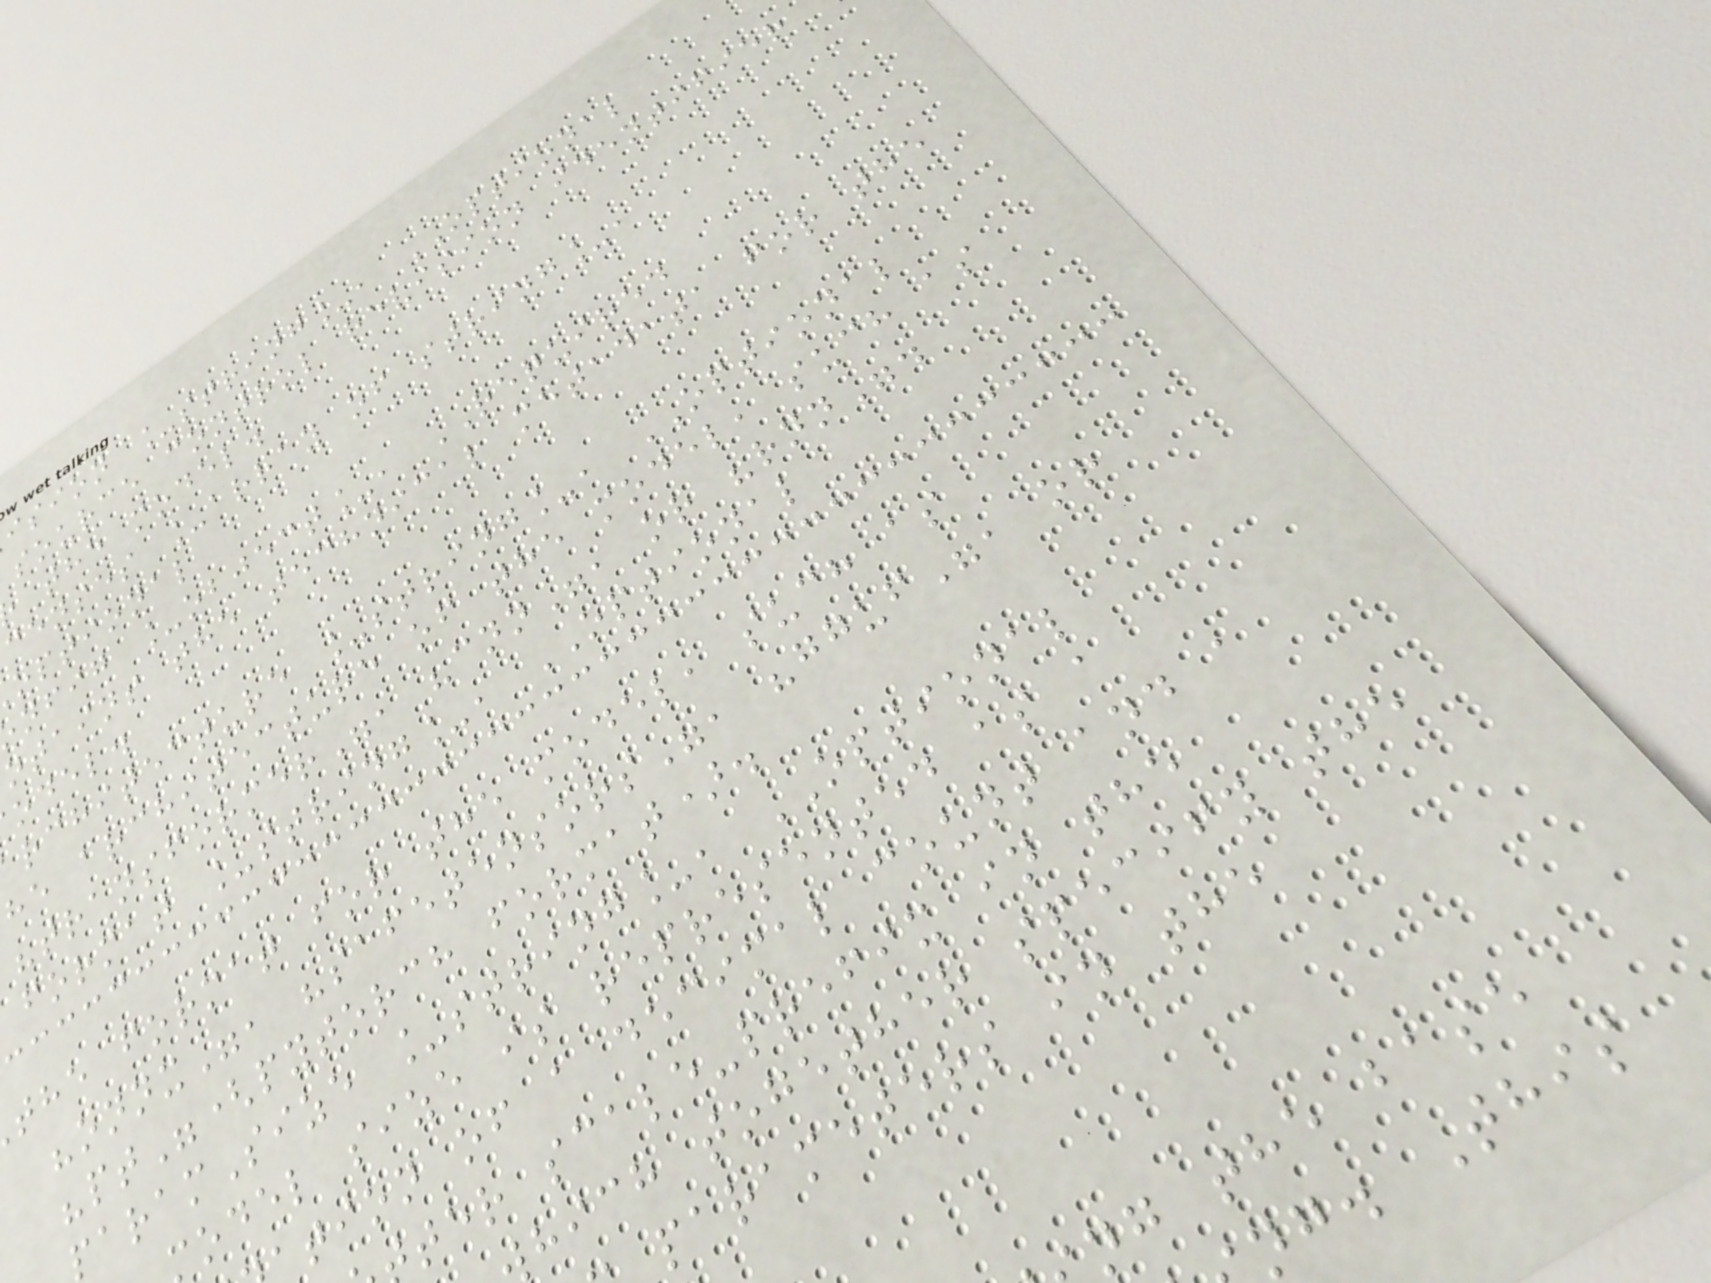ision _string_, OPTIONAL
source control revision identifier
the model.
censes _array of string_,
optional
nfig _object_, REQUIRED
ntains the technical metadata for the
odel.
rchitecture _string_, OPTIONAL
he architecture of the model, such as
"transformer", "cnn", or "rnn".
format _string_, OPTIONAL
the format for the model, such as
"onnx", "safetensors", "gguf", or
"pt"(pytorch format).
paramSize _string_, OPTIONAL
odel size is represented as a
tion of a decimal count and a
ter scale-prefix in the
hich together specify the
parameters in the
ng the base
